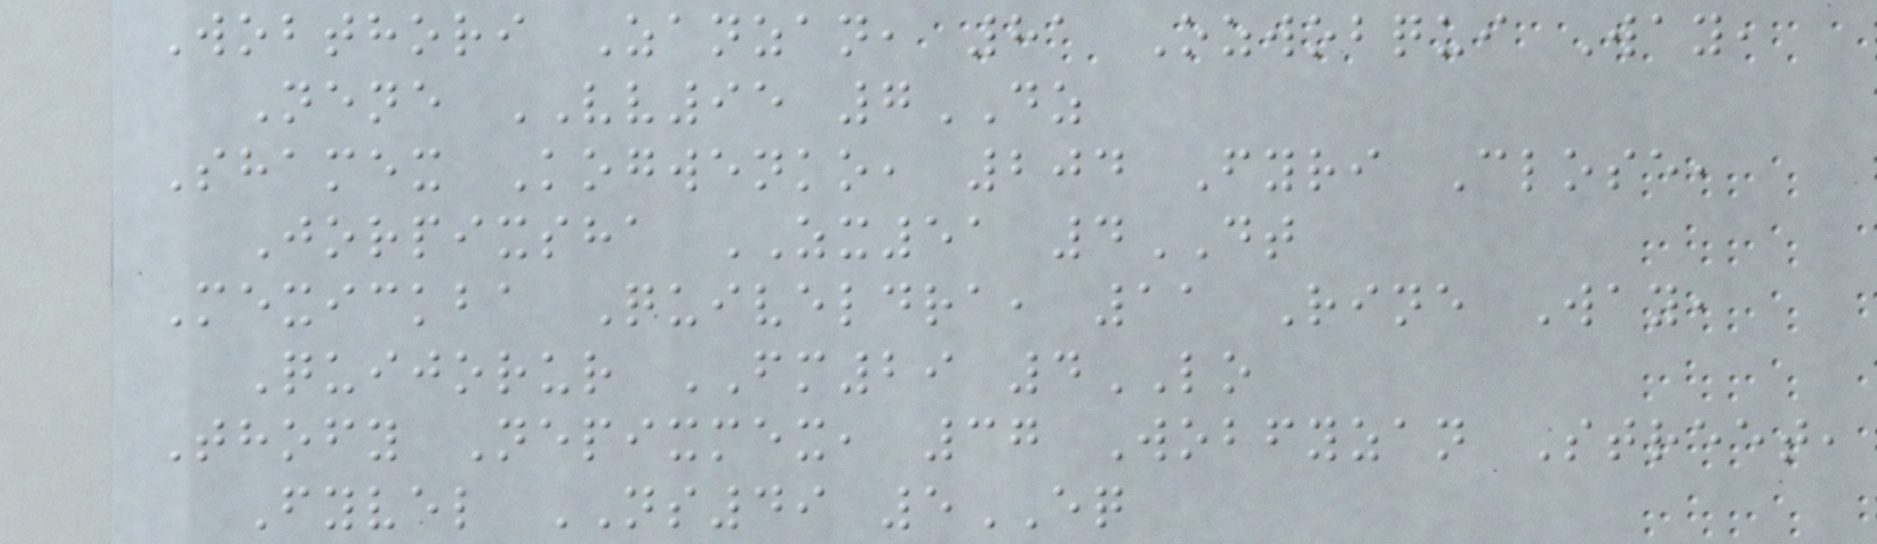Wobthori Zanzan, 81 Ozwobqui Way,
Nene VV95 7DZ
Shamex Kogwenko, 204 Fyri Close,
Jorpixsha ZX51 4DT
Mexickba Quiveldra, 11 Rine Way,
Quijorur FM29 4LO
Thofy Nepixmex, 37 Wobfyzan Street,
Fyvel NS49 5EQ
